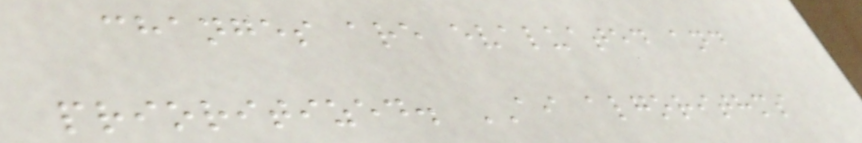changes are evaluated and
prioritized. AI algorithms
